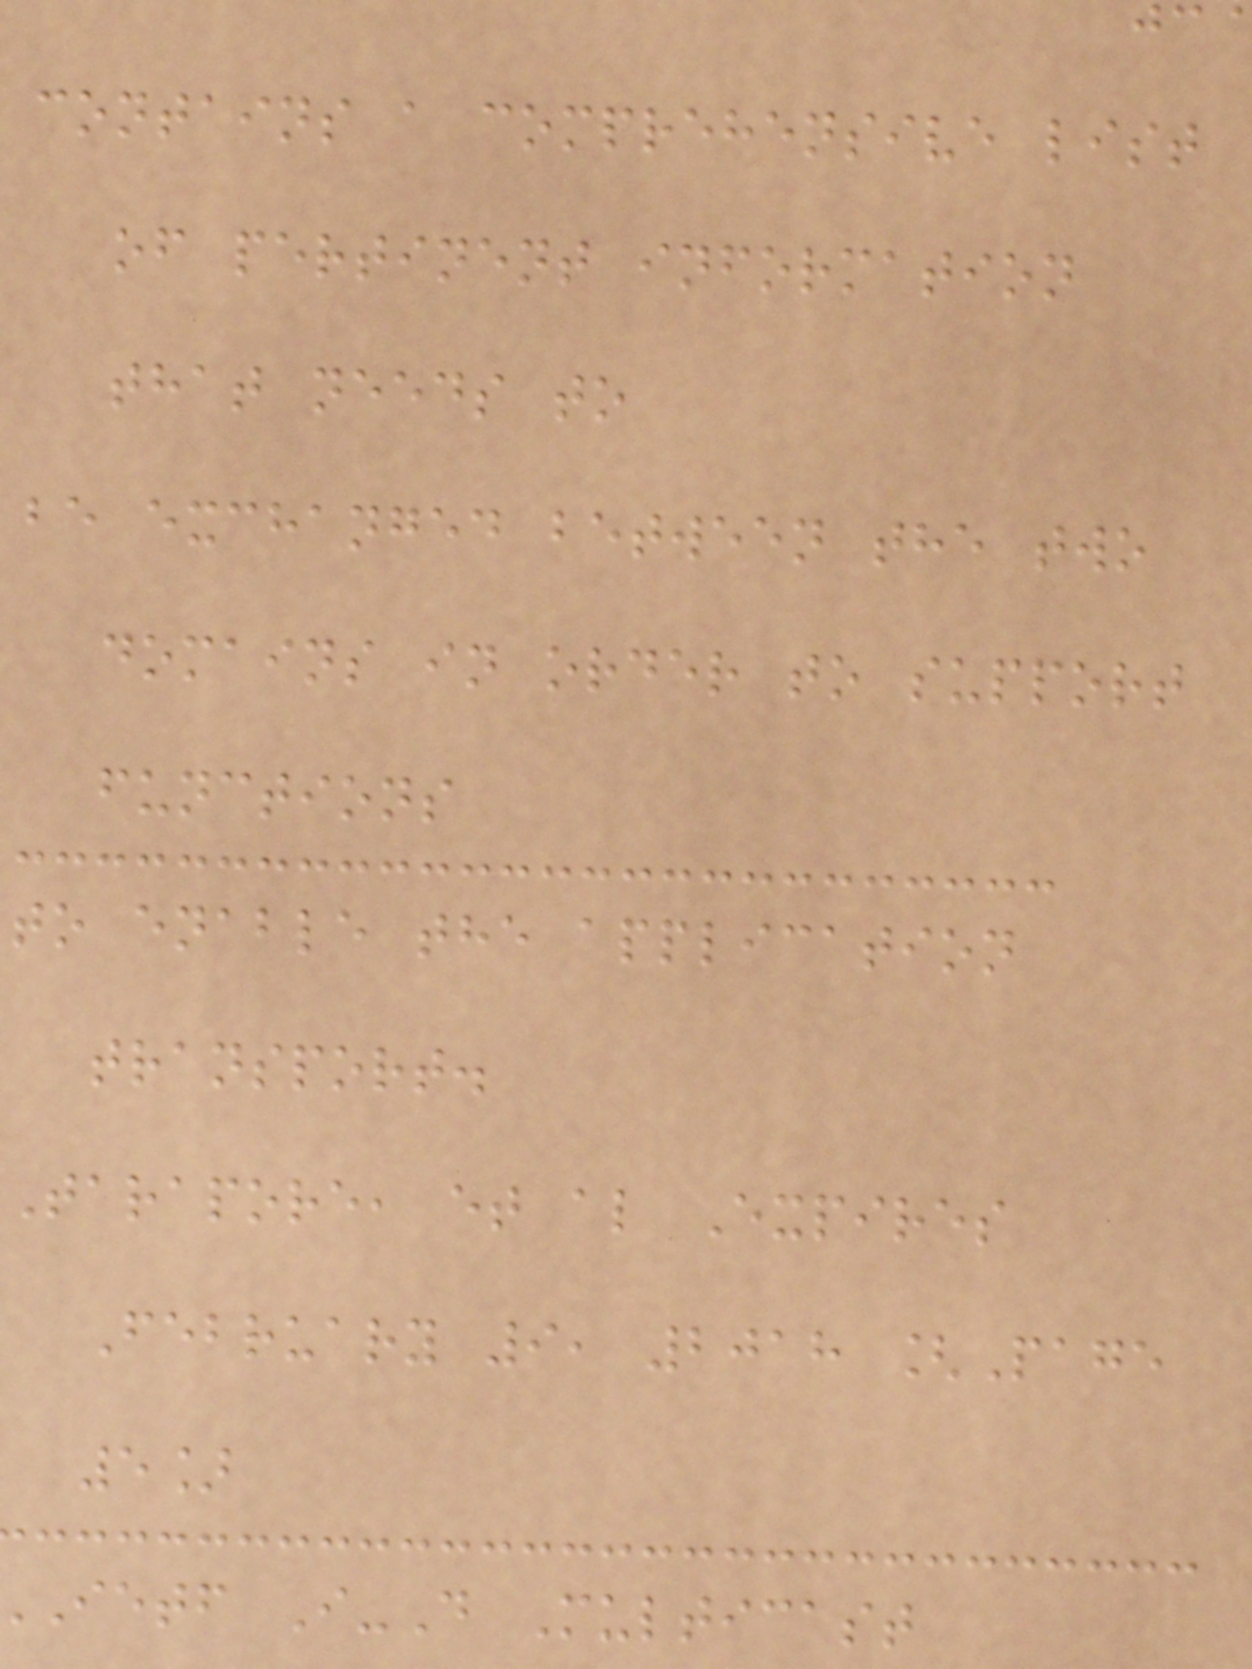contains a comprehensive list
of pertinent information
that needs to
be exchanged between the two
domains in order to support
functions
to enable the application
transport.
Tarapore, et al Expires
February 9, 2018 [Page
5]
ietf I-D Multicast
